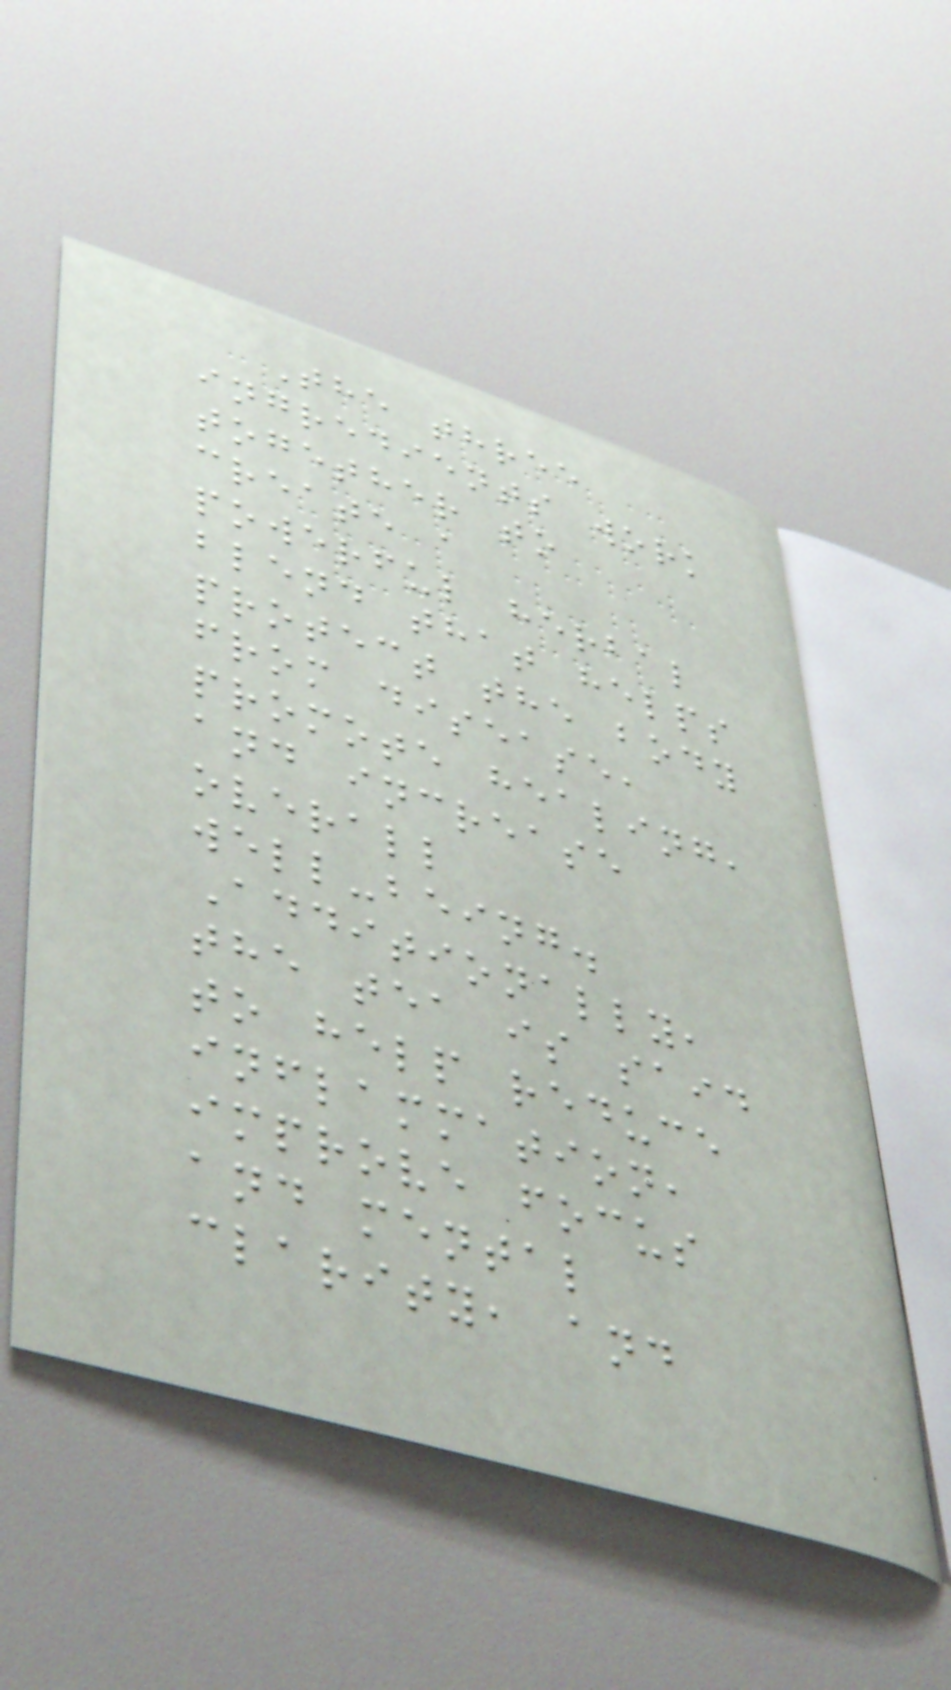The three
ingredients work
together to
create a
powerful herbal
blend that helps
protect the body
from disease,
promote healing,
and increase
overall
well-being.
Additionally,
the tea is said
to help reduce
inflammation,
improve focus
and mental
clarity, and
